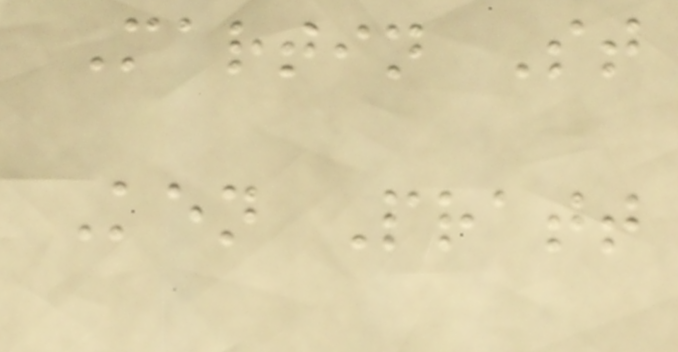Martin St
Ken Pratt
